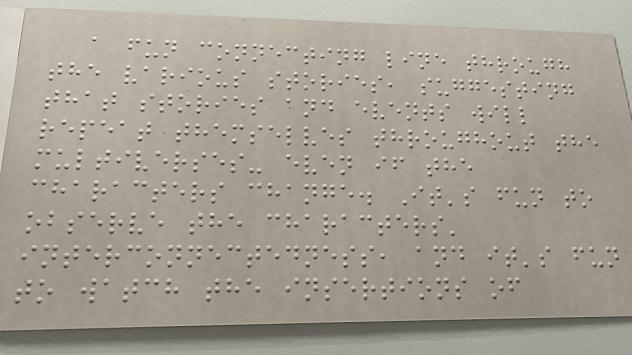a fun connecting line through
the various stories, suggesting
that stories and events will
repeat themselves throughout the
multiverses- even if the
characters change. It's fun to
observe the characters'
interconnectedness, and it's fun
to watch the insertions of
